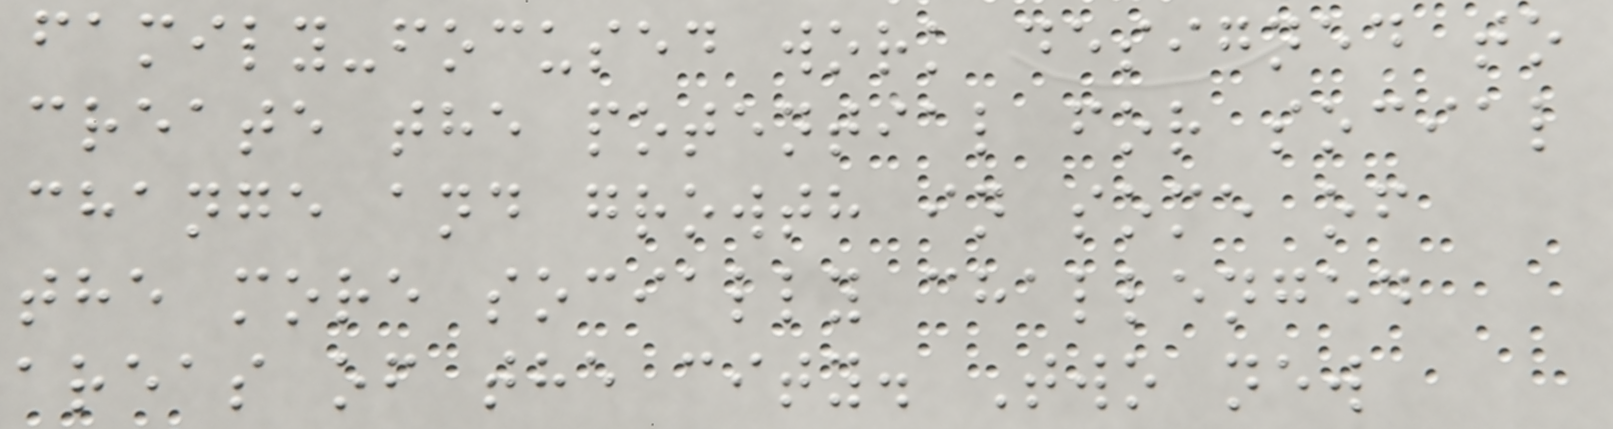family-focused work designed to
create the potential for social
change and growth in some of
the more socially challenged
areas of the city. Two new
